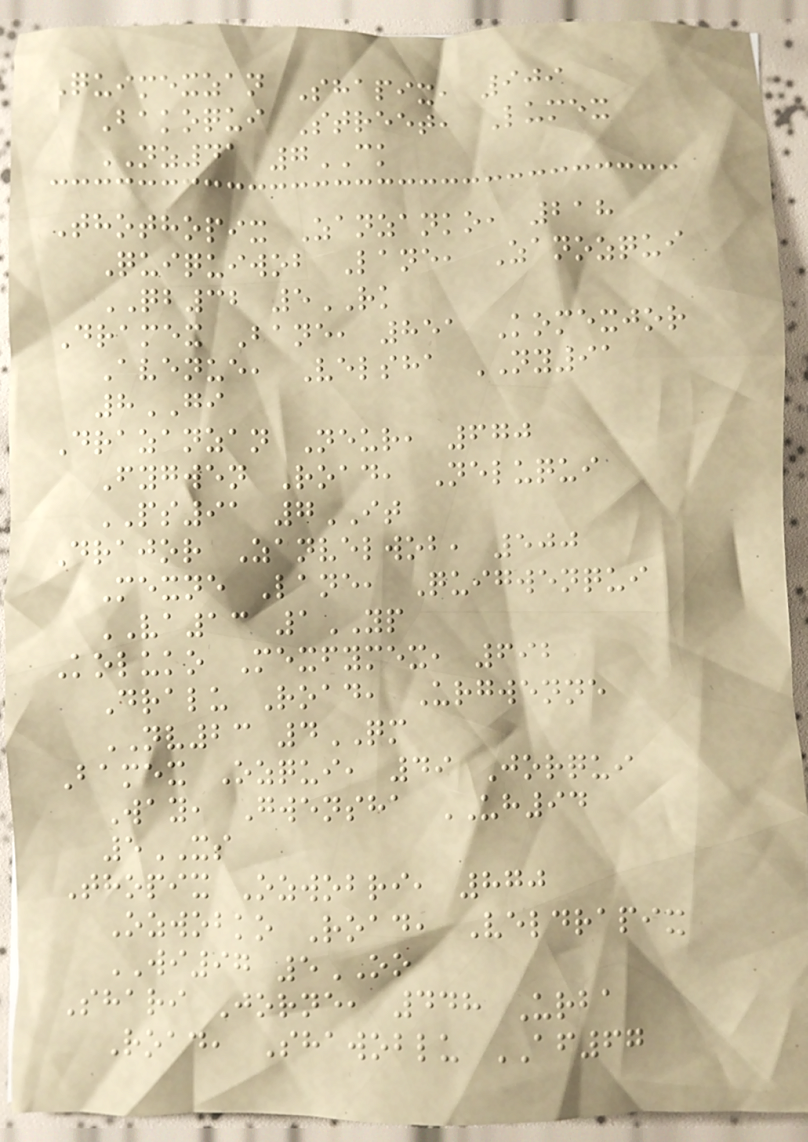Quimexzan Shapix, 909
Bakoqui Street, Lumex
NZ41 7CK
Thothopix Zanzanko, 218
Quiquiwob Lane, Zanozqui
QB32 5RK
Dramex Bane, 851 Komexjor
Avenue, Velsha NY91
8GI
Drazanzan Neur, 670
Fygwen Road, Neluqui
PS91 7IT
Drajor Zanvelwob, 500
Mexne Lane, Quigwenqui
VA13 1YP
Koluko Mexfymex, 692
Dralu Road, Urgwenne
NV23 4QM
Bamex Ozqui, 49 Jorqui
Way, Gwensha UH94
5XS
Thopix Ozwobri, 870
Ozwobko Road, Veldrapix
WI97 5OO
Shari Jorne, 448 Urba
Road, Shawoblu AF67
